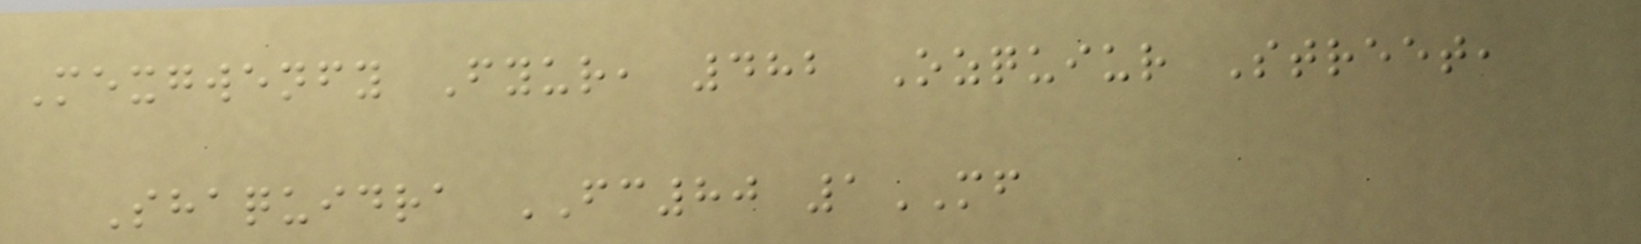Mexgwenfy Fyur, 482 Ozquiur Street,
Shaquidra FC80 1MF
